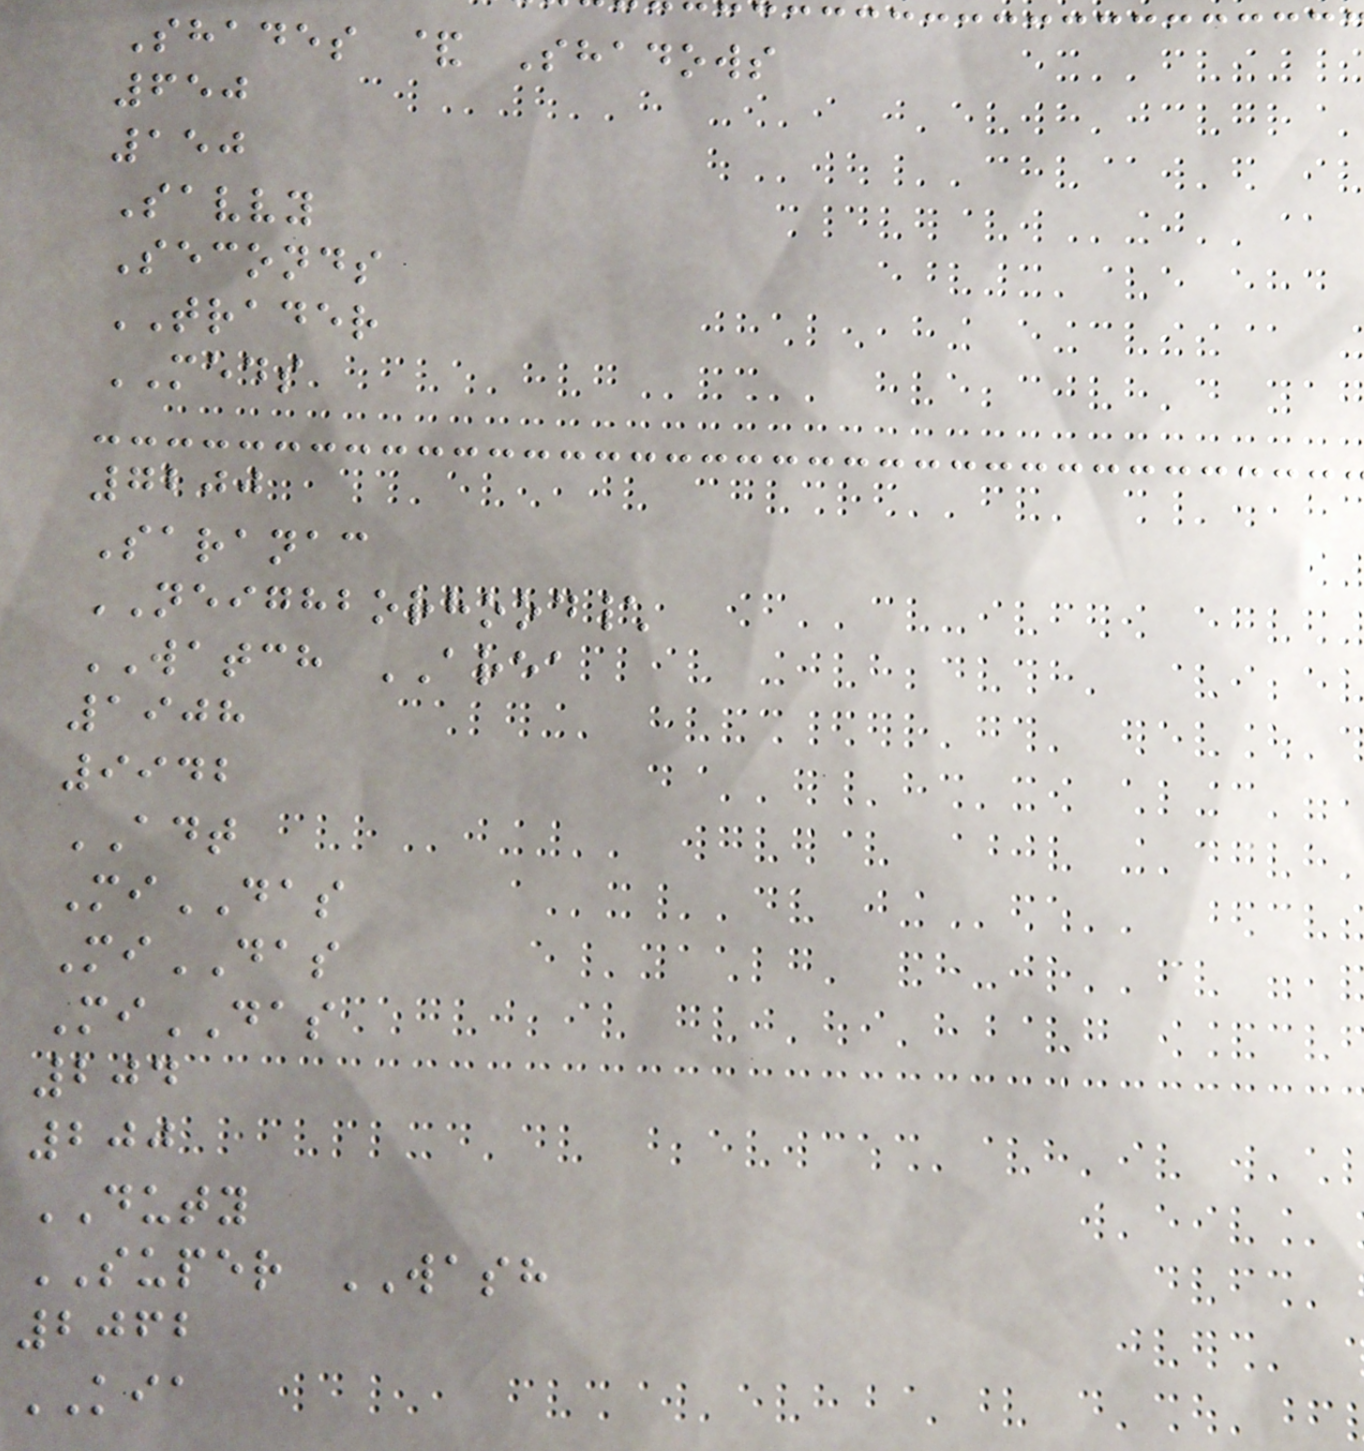Shades & Shadows
650
150
Savvy
Seconds
TRADER
MEDS
7200
Saranac
NEIGHBORHOOD\
WATCH AREA
1908
9942
ADT
MiDAS
MiDAS
MiDAS
204
200
DUTY
SUPER WASH
2062
KIA
